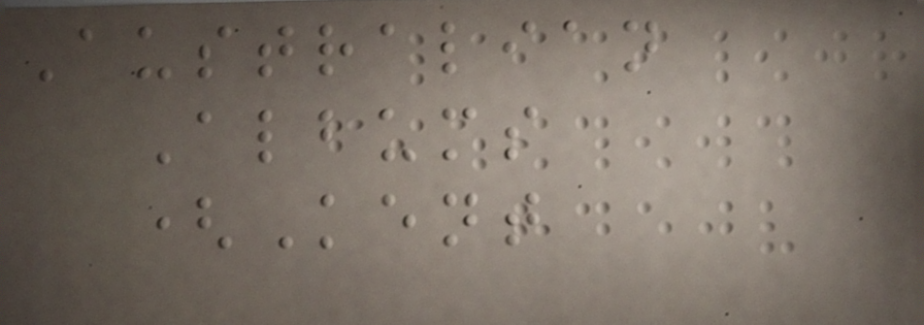Australian
Albums
(Kent
